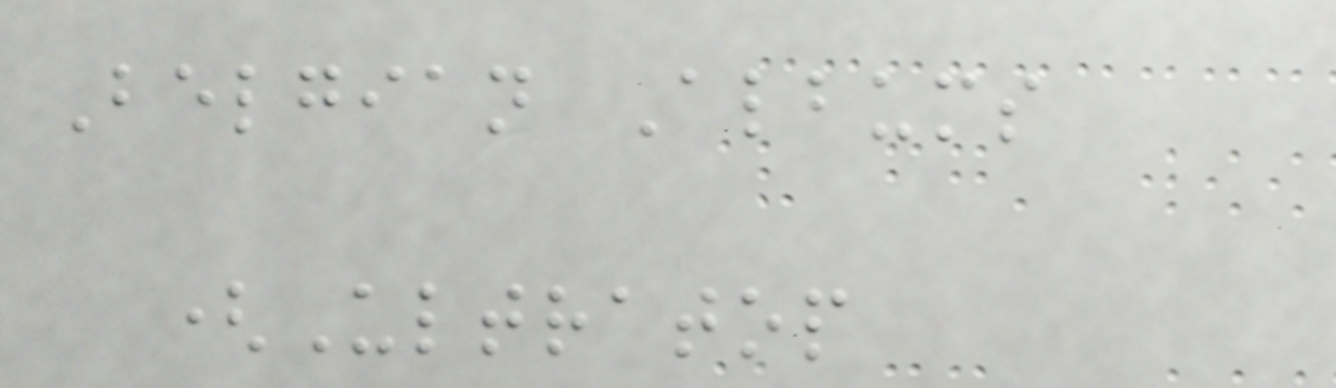Belgian Albums
(Ultratop
